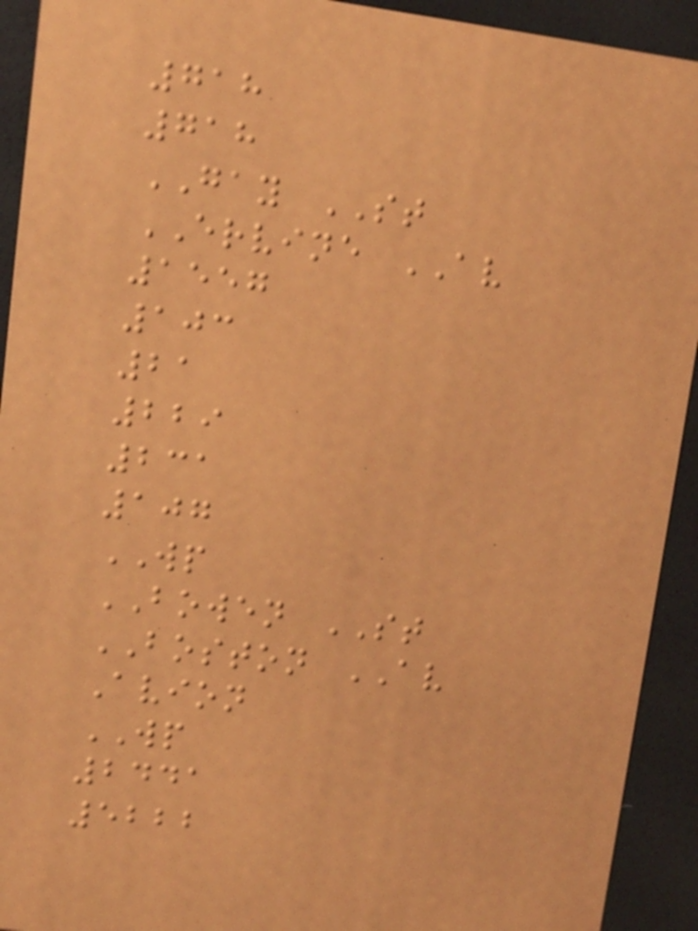718
718
GAY ST
ERVINE AV
1557
103
21
229
231
107
WP
BOWEN ST
BOSTON AV
Avion
WP
2441
5222
